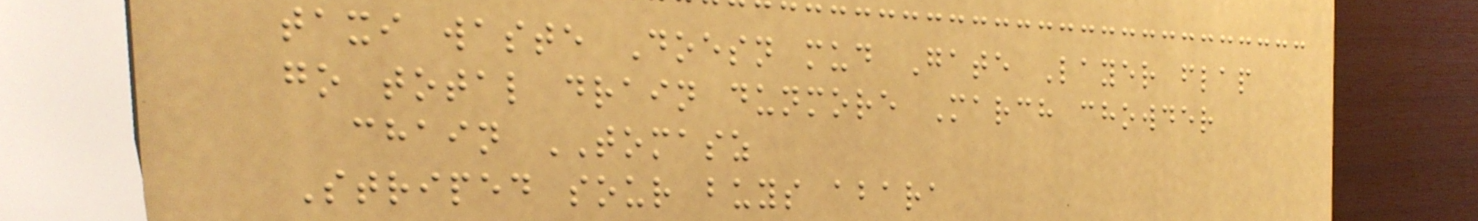taxi waste Doesn mud Gate Layer flap
go total drain dunmore March chowder
chain TOMASZ
Striped sour buys abara
